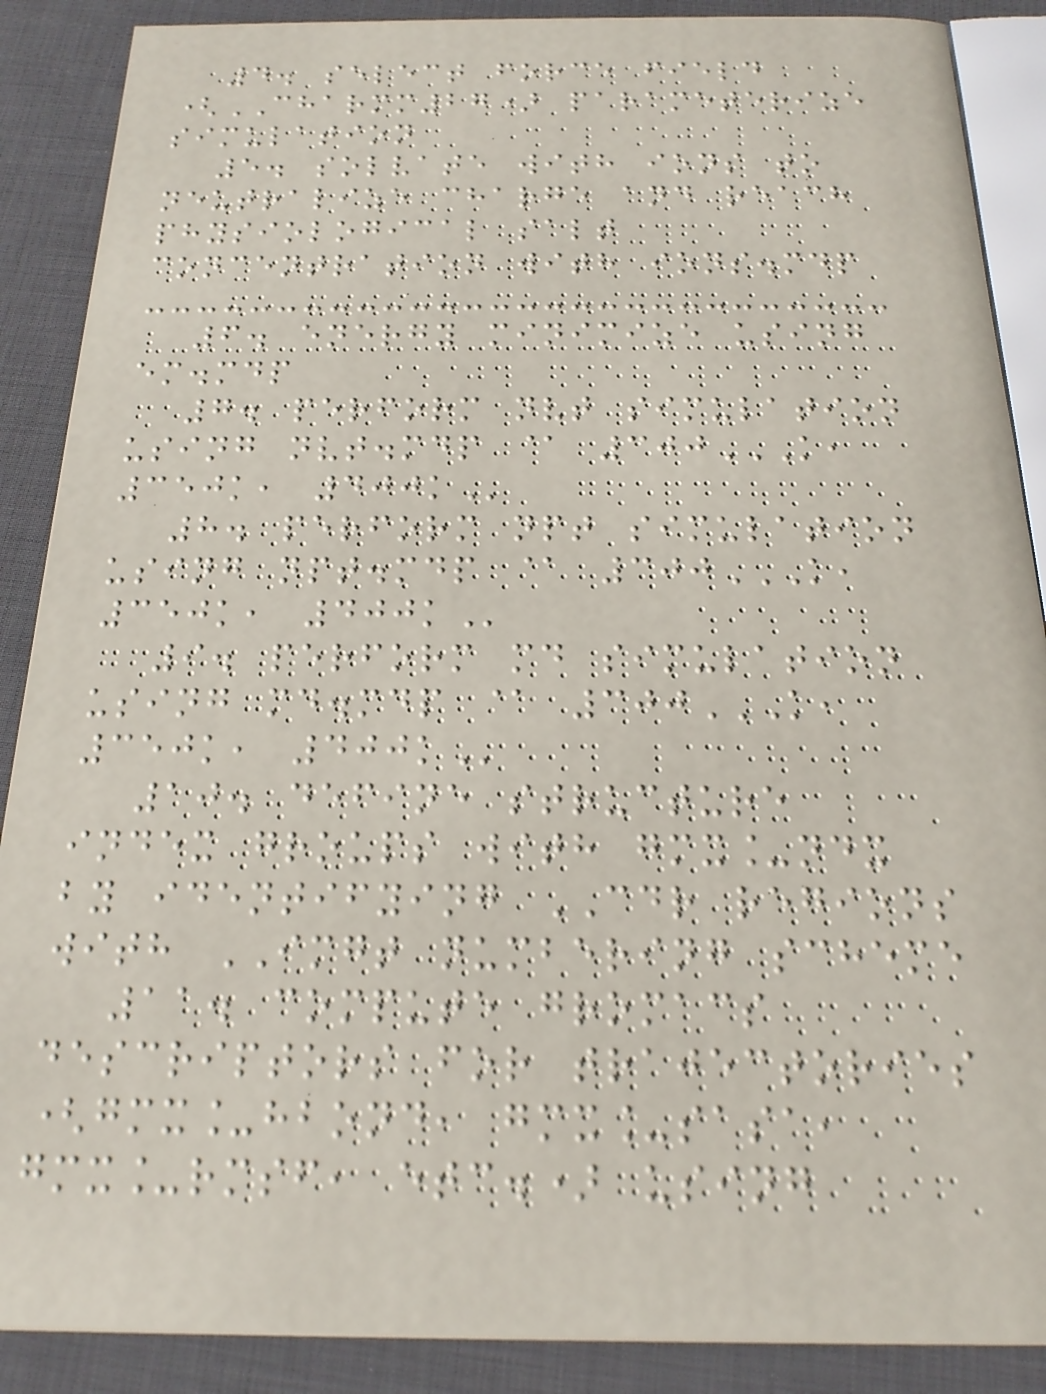4. select force field
(CHARMM27) parameterize
simulation
5. solvate with ions to
neutralize charge and reach
physiological salt
concentration with ions.mdp
6. energy minimize using
em.mdp
7. perform nvt simulation
using nvt.mdp @ 300K,
350K, 400K
8. perform npt simulation
using npt.mdp @ 300K,
350K, 400K
9. perform md simulation
using md.mdp @ 300K,
350K, 400K
10. define structure
index groups with gmx_ndx
by identifying CDR regions
with IMGT numbering scheme
11. compute gromacs
descriptors for trajectories
(gmx_hbond, gmx_sasa,
gmx_rmsf, etc.) using
